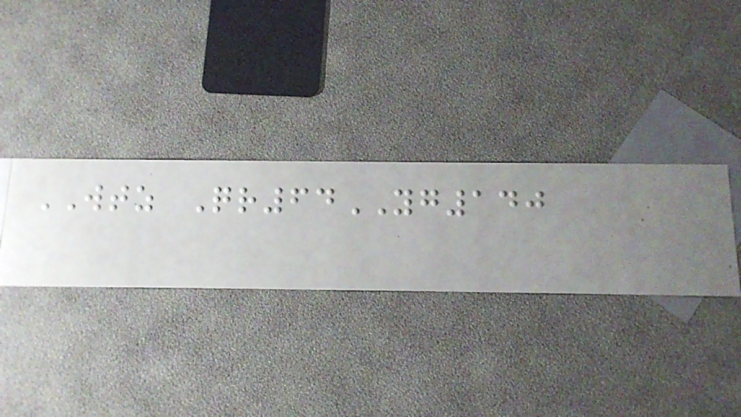WTZ Qr64YG140
